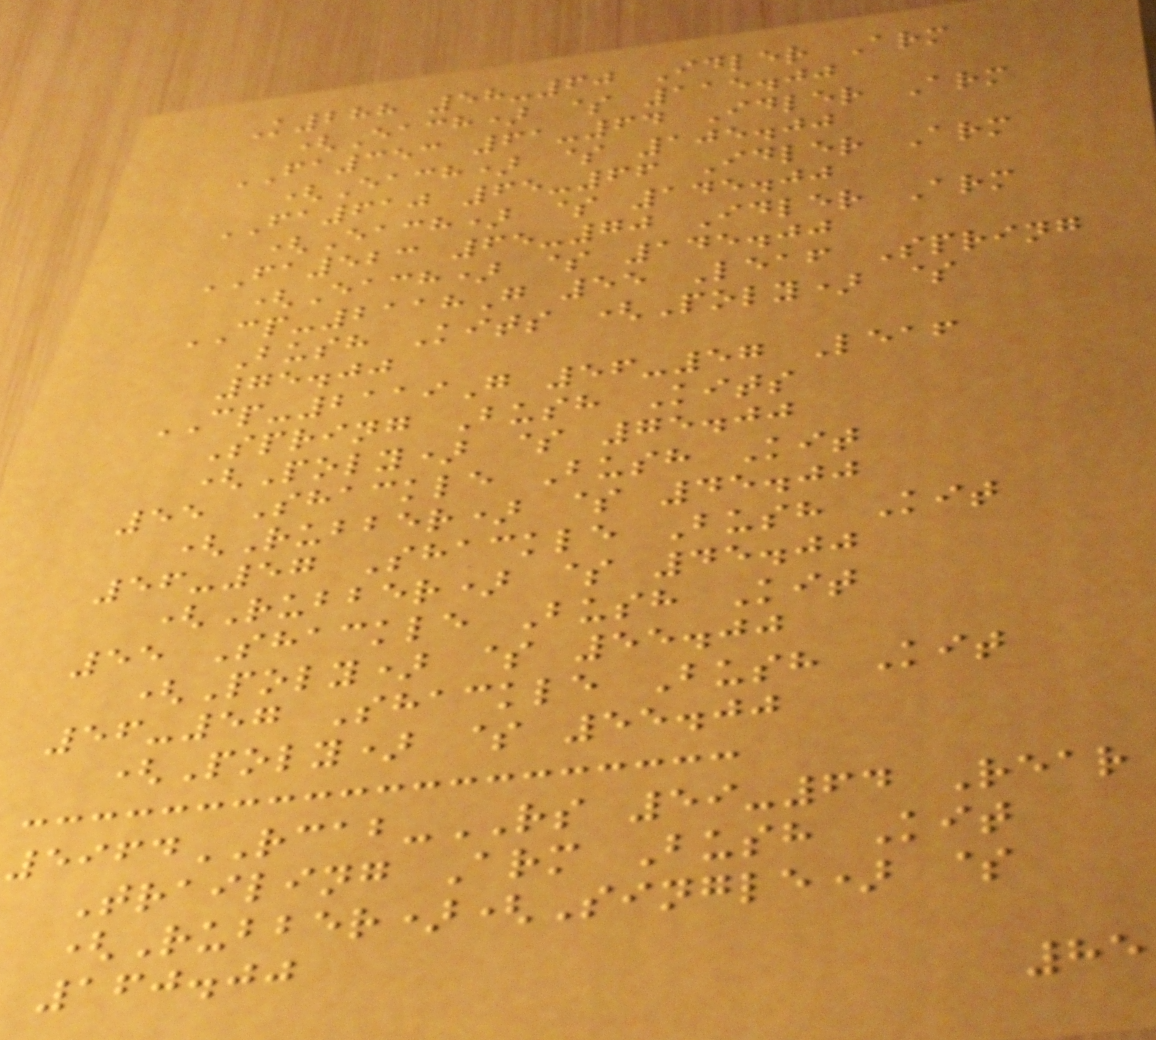K288 58-60 Idler Arm
(Each) $ 115.00
FA353 61-64 Idler Arm
(Each) $ 105.00
FA610 65-66 Idler Arm
(Each) $ 145.00
FA523 65-70 Idler Arm
(Each) $ 145.00
CP-2118G 55 Leaf Spring
Bush Kits (Poly) $
75.00
CP-2119G 56-57 Leaf
Spring Bush Kits
(Poly) $ 75.00
55 Shackle Bush Kit
(Rubber) $ 45.00
56-57 Shackle Bush Kit
(Rubber) $ 45.00
55 Shackle Bush Kit
(Poly) $ 55.00
56-57 Shackle Bush Kit
(Poly) $ 55.00
5964RCAB-RS 59-64 Rear
Trailing Arm Bush Kit
(Rubber)(Single) $
160.00
85
